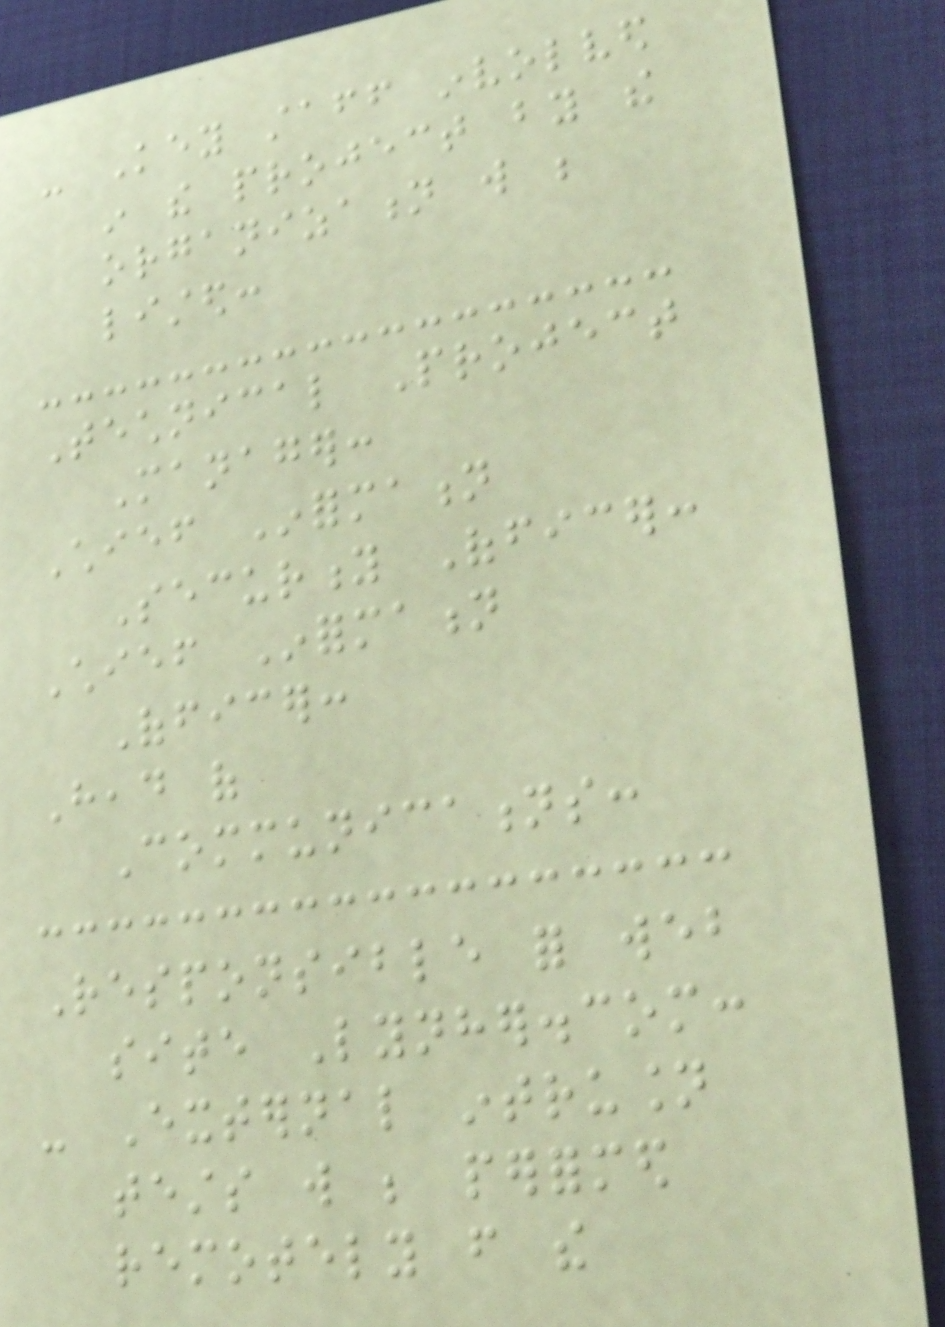- Key staff involved
in the project by the
organization will be
listed:
Technical Project
Manager:
Chief Information
Security Officer:
Chief Information
Officer:
Head of
Communications:
Responsible for web
site Lynher.com:
- External intrusion
tests will be performed
remotely from the
